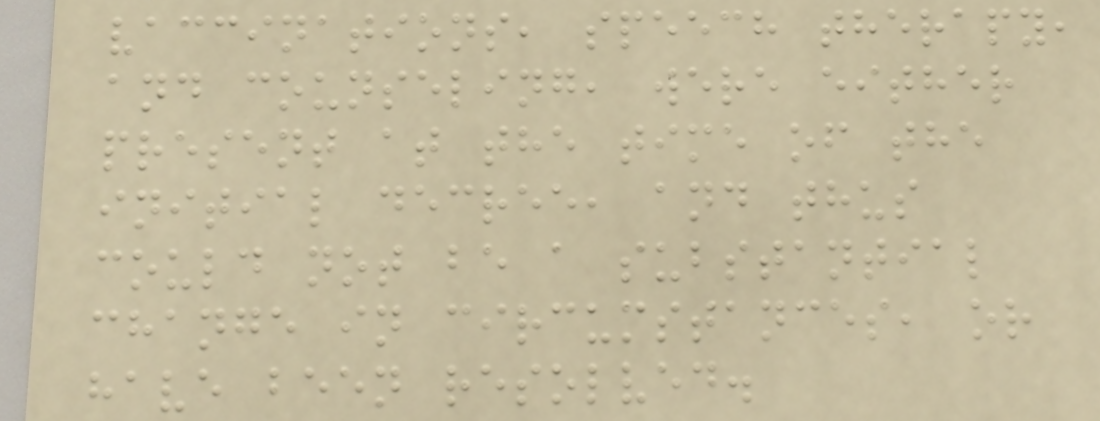vaccinations, speech therapy,
and counseling, were either
present at the time of the
initial decree, and thus
could not be a substantial
change in circumstances, or
have been resolved.
